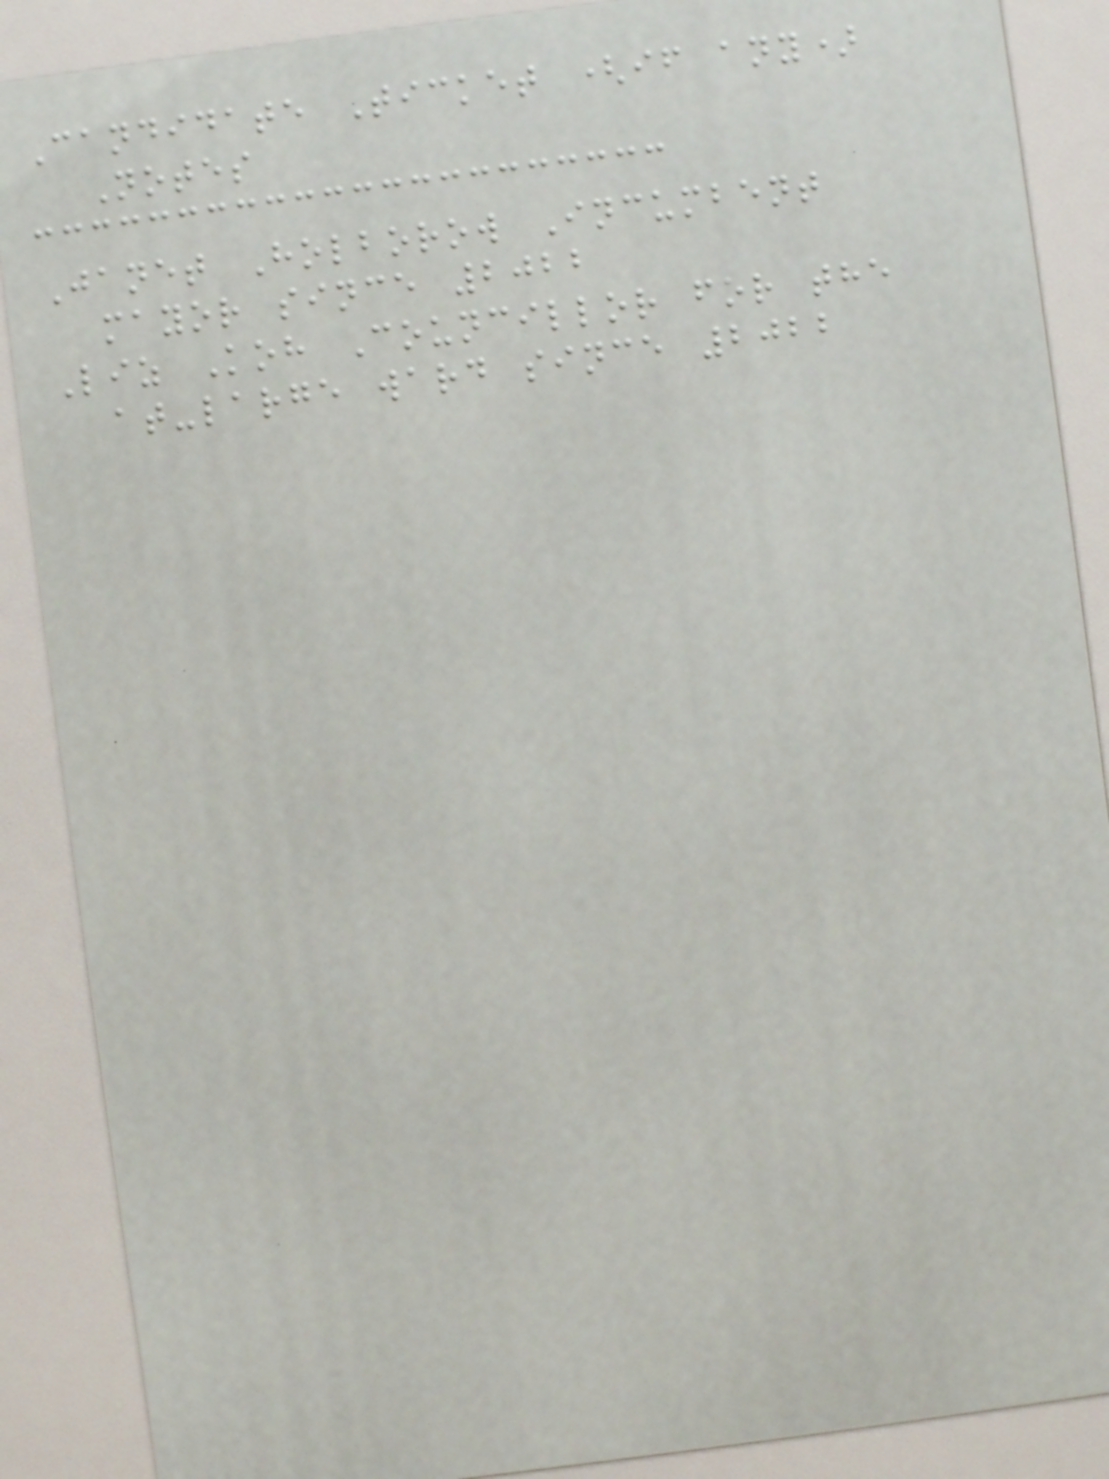Candidate Ticket (if any)
Notes
Janet Holborow Incumbent
mayor since 2022
Liz Koh Councillor for the
at-large ward since 2022
